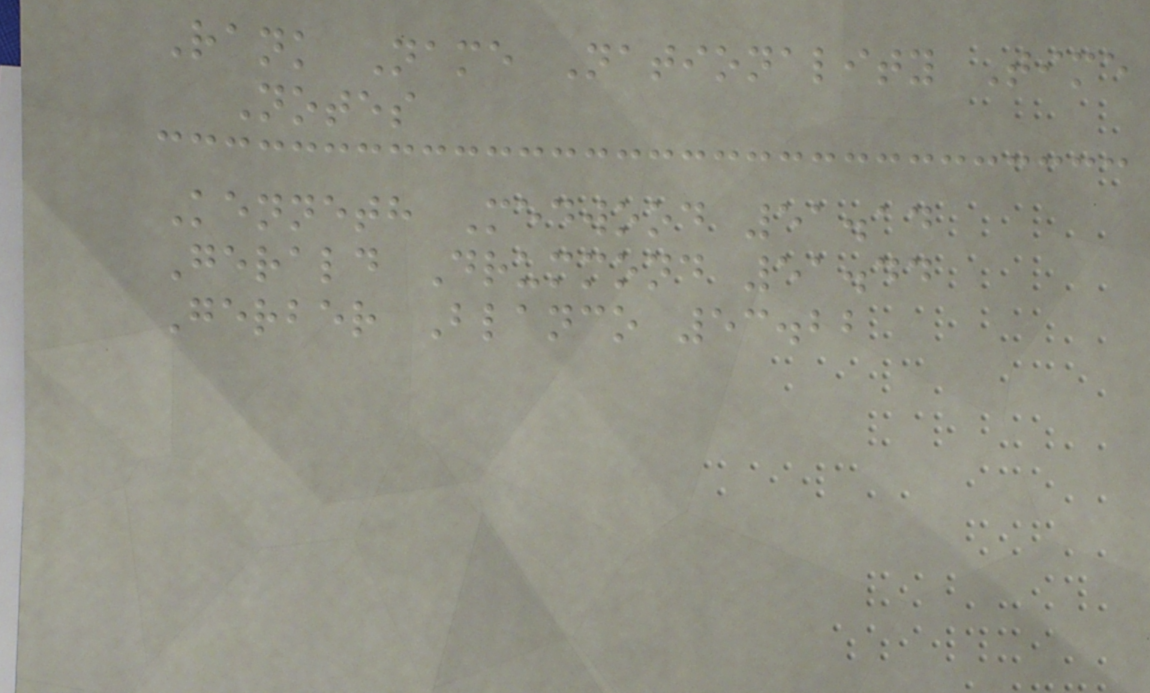Rank Name Nationality Time
Notes
Kenneth Medwood 51.14
Gerald Drummond 51.44
Gerber Blanco 53.22
